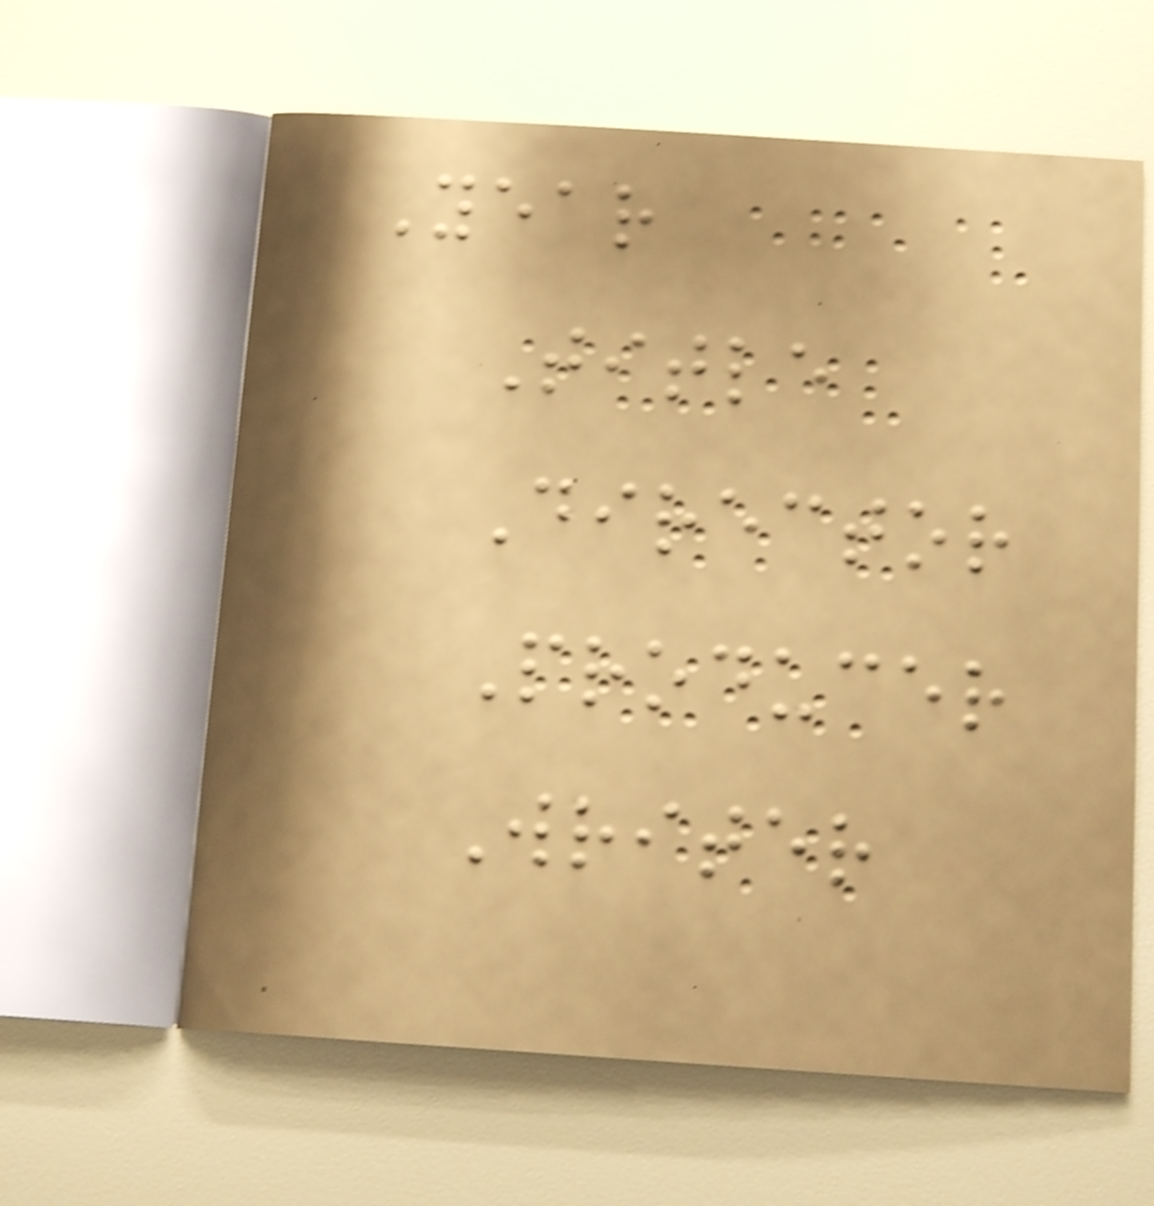Year
Title
Director
Producer
Writer
